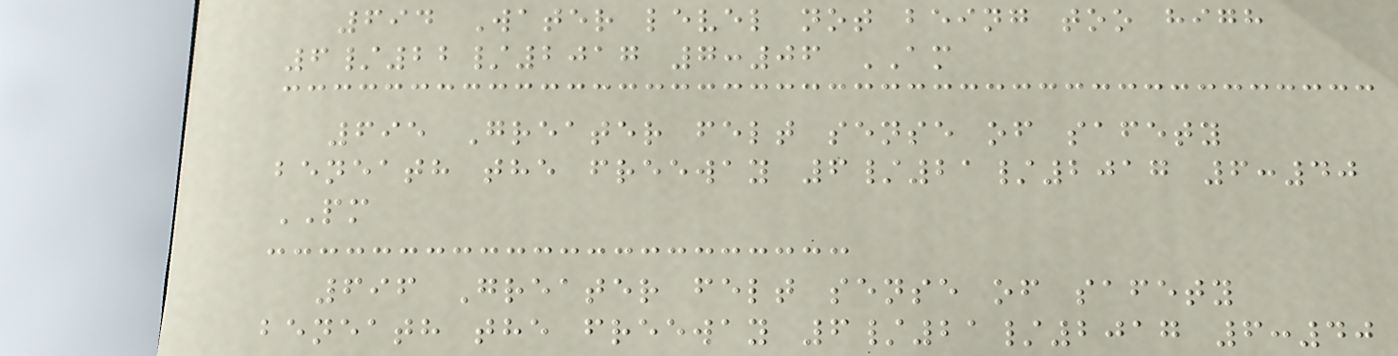694 Water level not being too high
6/22/2017 7:06 AM
695 Greater felt sense of safety
beneath the freeway 6/21/2017 6:40
PM
696 Greater felt sense of safety
beneath the freeway 6/21/2017 6:40
